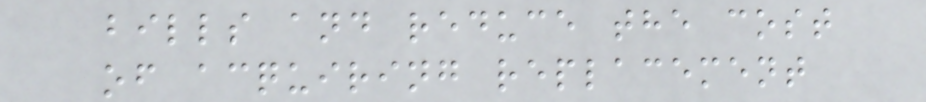bills and reduce the cost
of acquiring replacement
